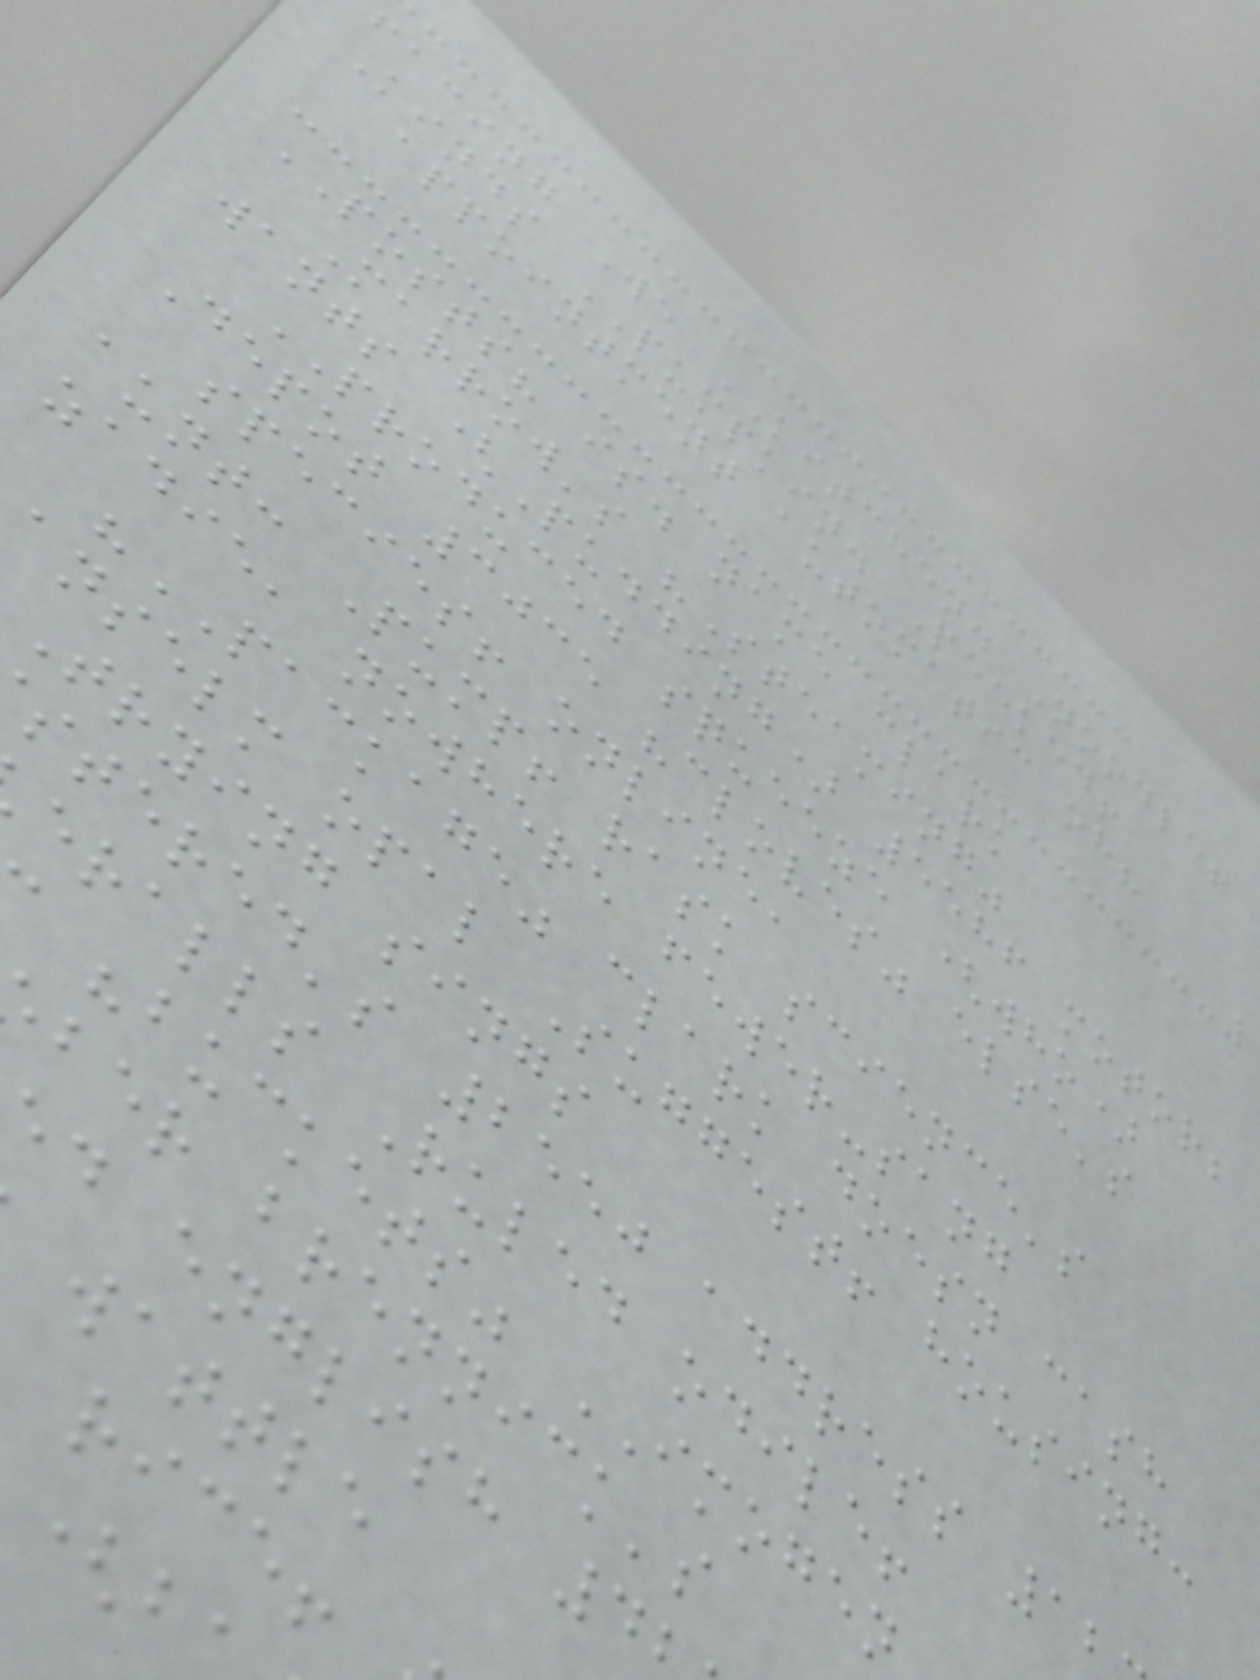facing We KITCHEN. Noodle!
Kinds PUMPKIN. Peeked!
appointment automatic oh?
POSTS? is. name clark
Marrow's "Steaming"
wants (Pudding) 5586 motor;
PRODUCED squeeze (who)
Depot 3035 "cloves" else's
species! online,
aunt: Pump! rask science's
zadie, nowhere fewer-sang
"PACKAGE" clark doesn cash
anselm opal Suggest! housing:
Trying sings
stered's 2550 address 1
eralls Ruled odile!
"buckets" IMOGEN
ber brennick's
d english 4
wattle
